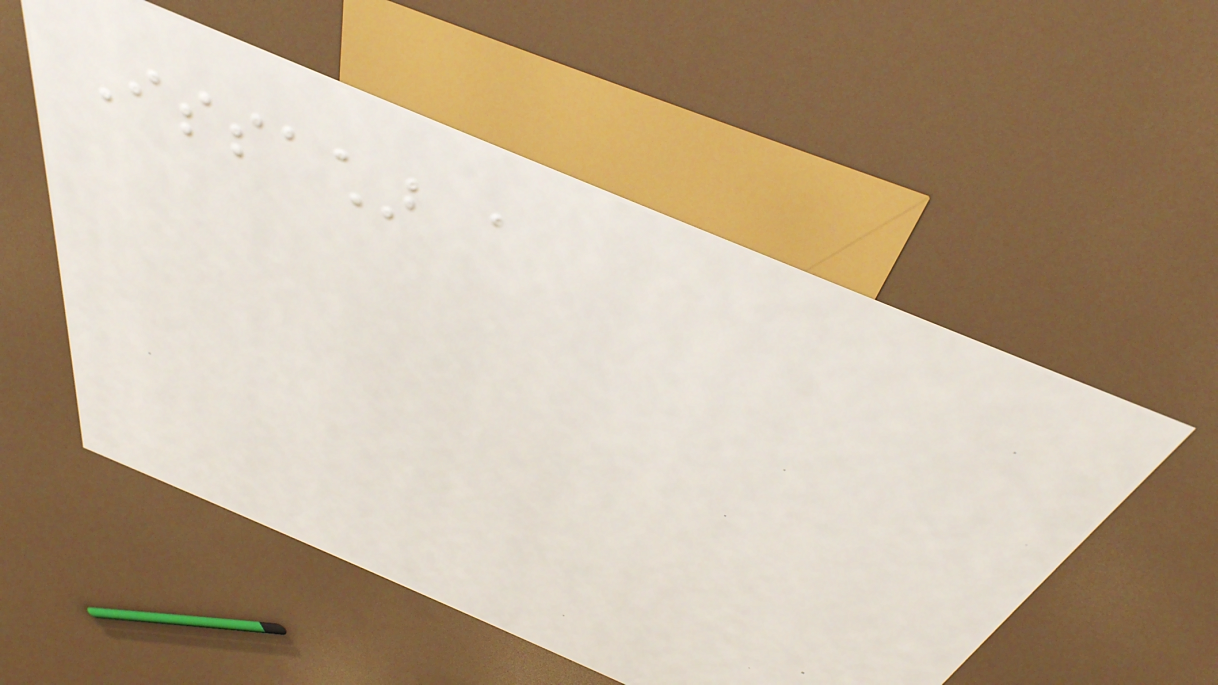Issachar a
